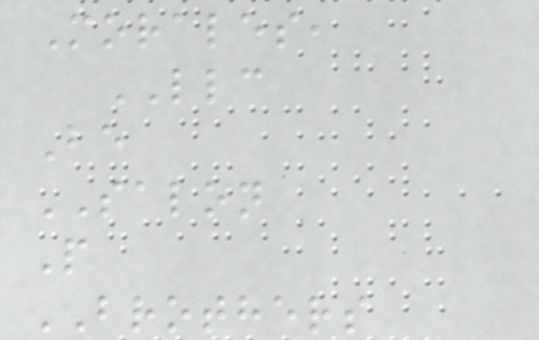Morales,
LLC
Be
SALON
P
BROTHERS
